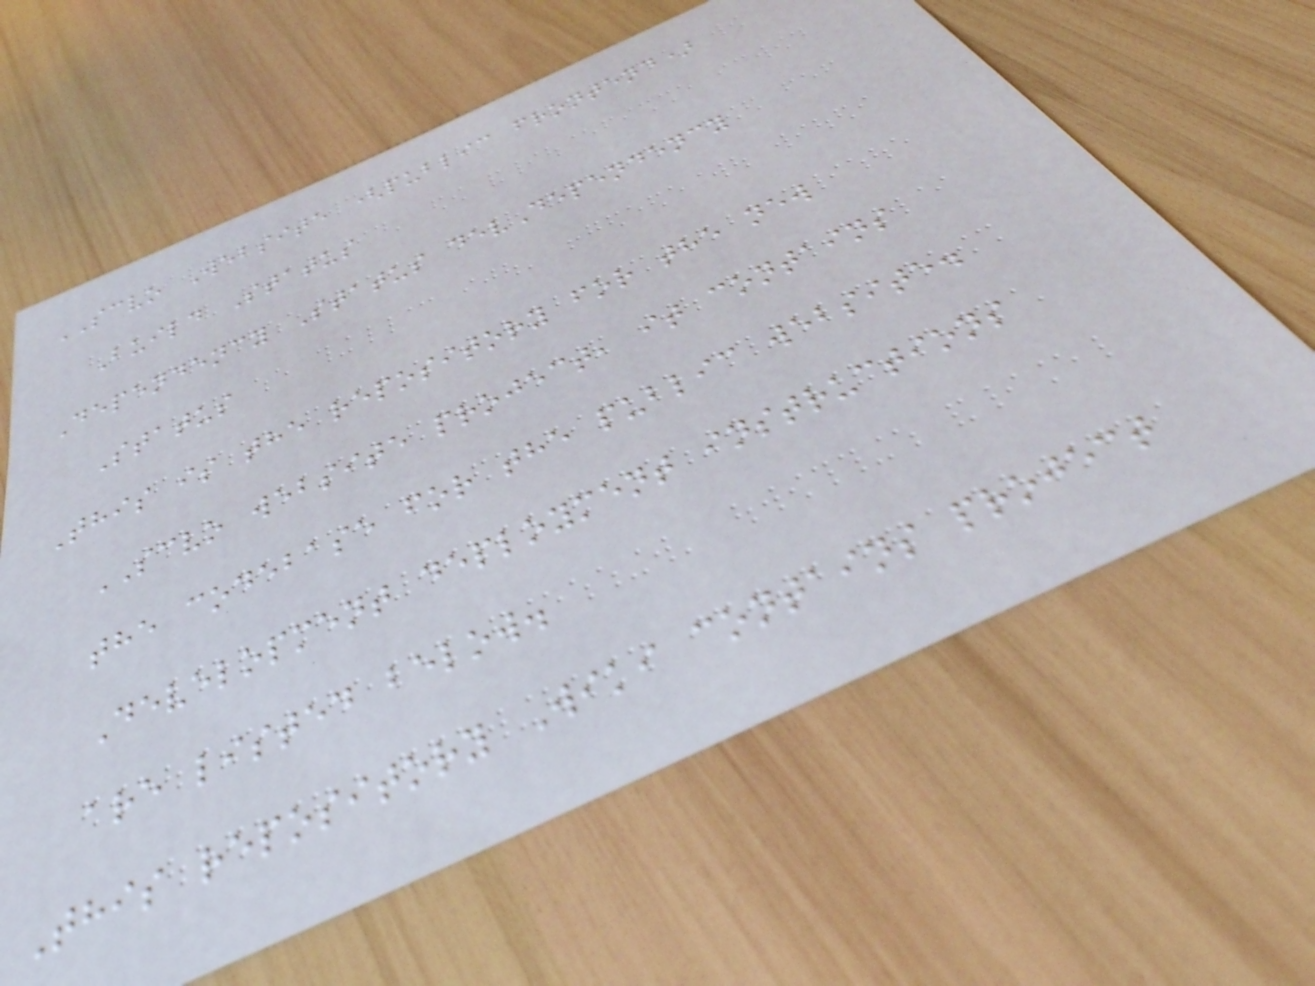SCVO Website (public frontend)
Build Status
Dependency Status devDependency
Status
This is the repository for the new
SCVO website project, it contains
the codebase for the public website.
Development deployment instructions
are listed below.
This repository Wiki contains project
